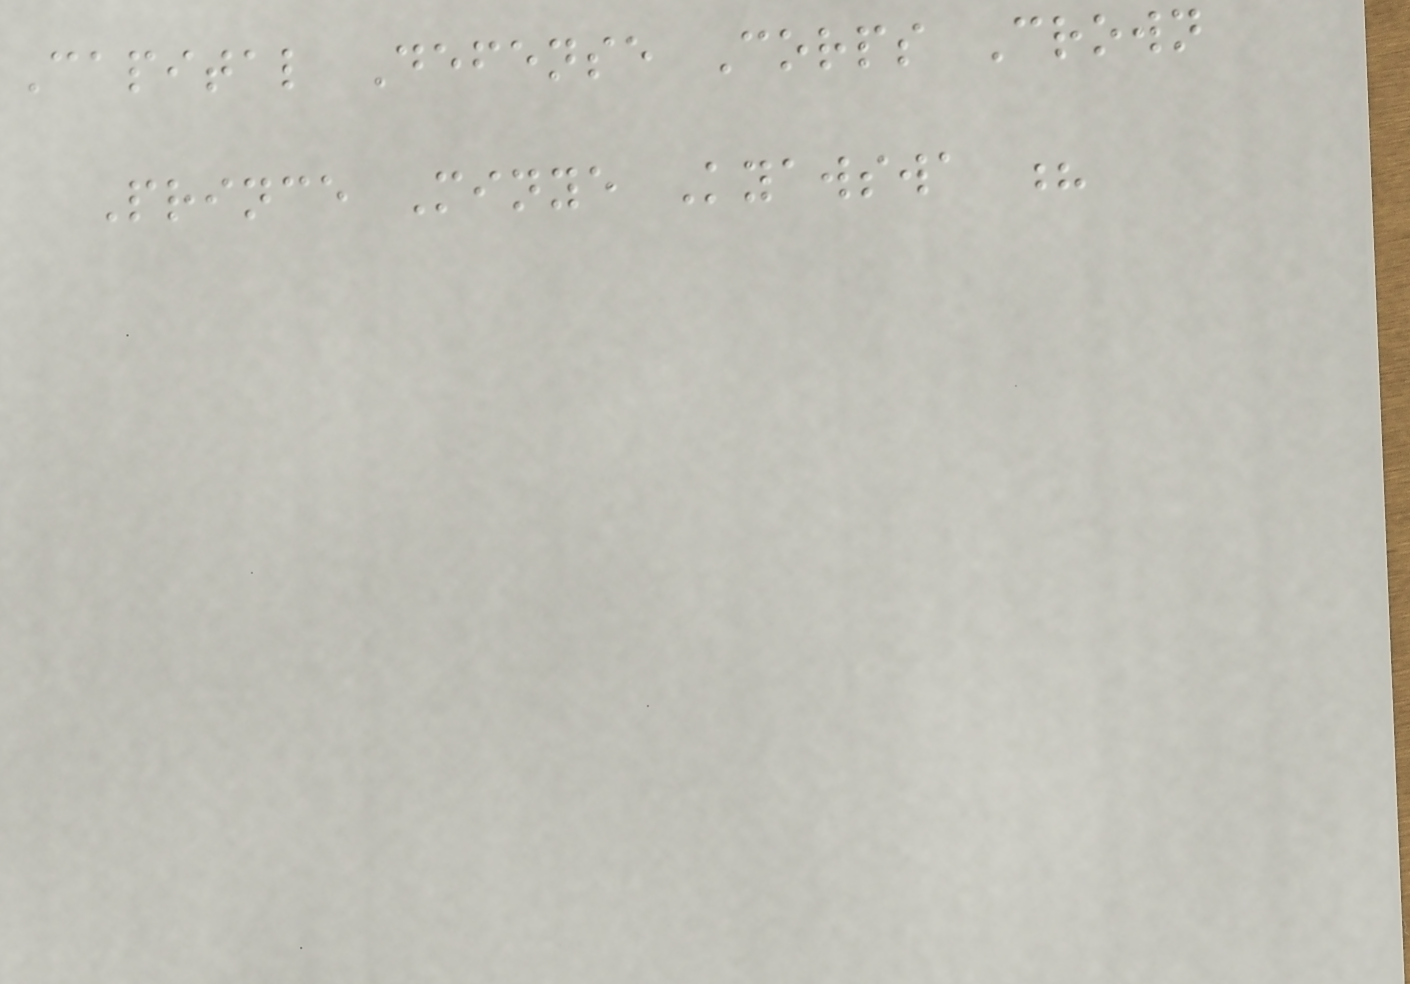Capital Defense Corps Crown
Prince Minye Kyawswa ?
